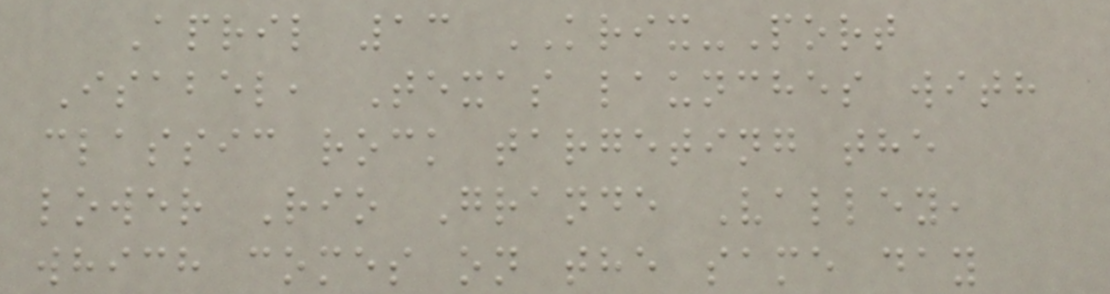April 13 KRIX-Port
Isabel, Texas launches with
classic rock targeting the
lower Rio Grande Valley,
which comes on the same day
